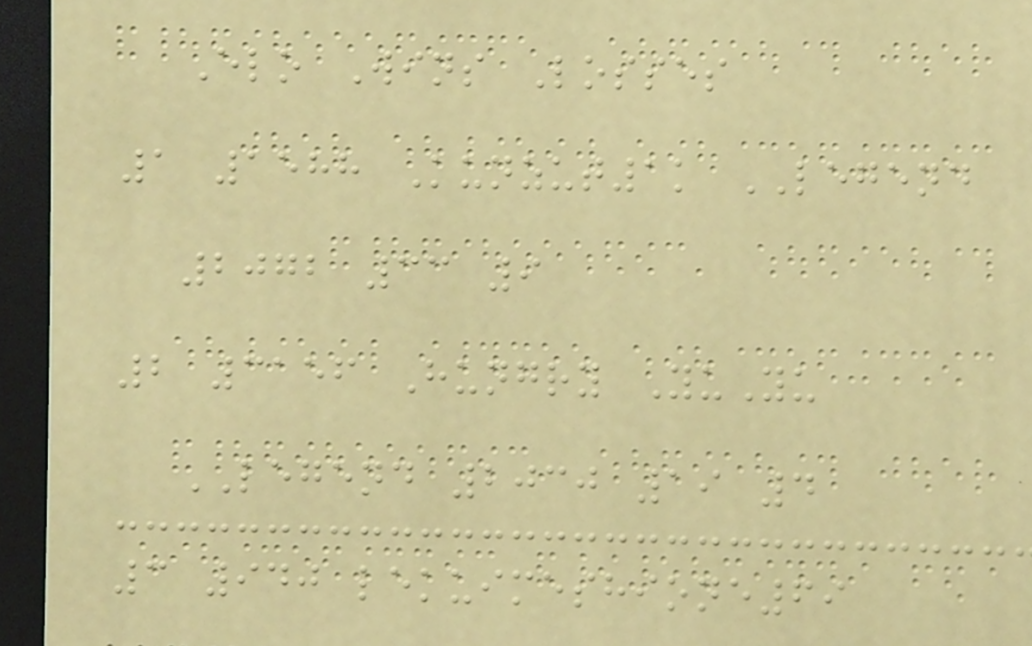Elo Wins Losses
1 1588 Kunzut1k LEGEND
2072 33 9
2 3156 Hungry YuYu
LEGEND 2030 19 4
3 940 lekuimeshione69
